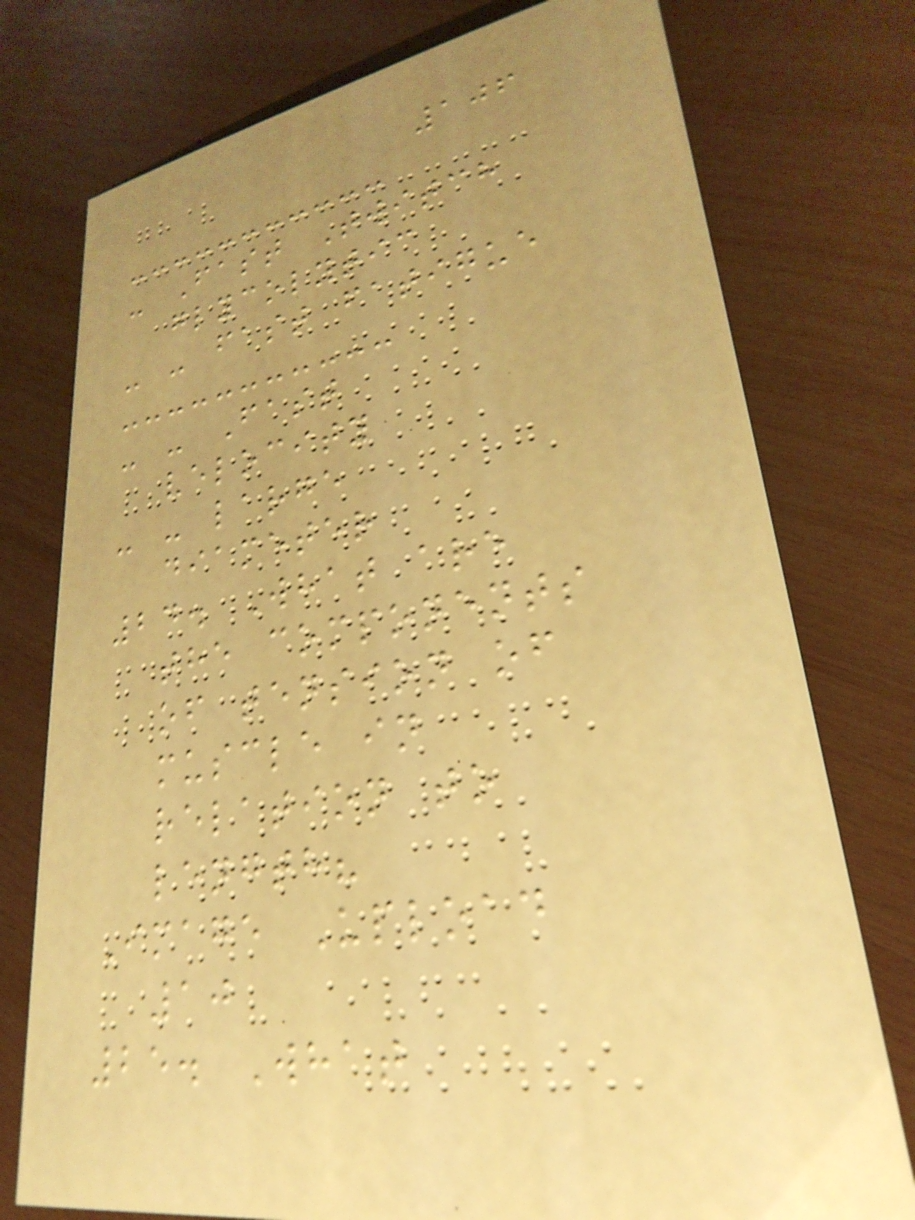106
- Fast Twitch
glycolytic
- - fast fatigue
- - Fast
velocity
- - large
diameter
24. What are
the components
of tension of
muscle in
relation to
length?
Image Upload
10
25. What
